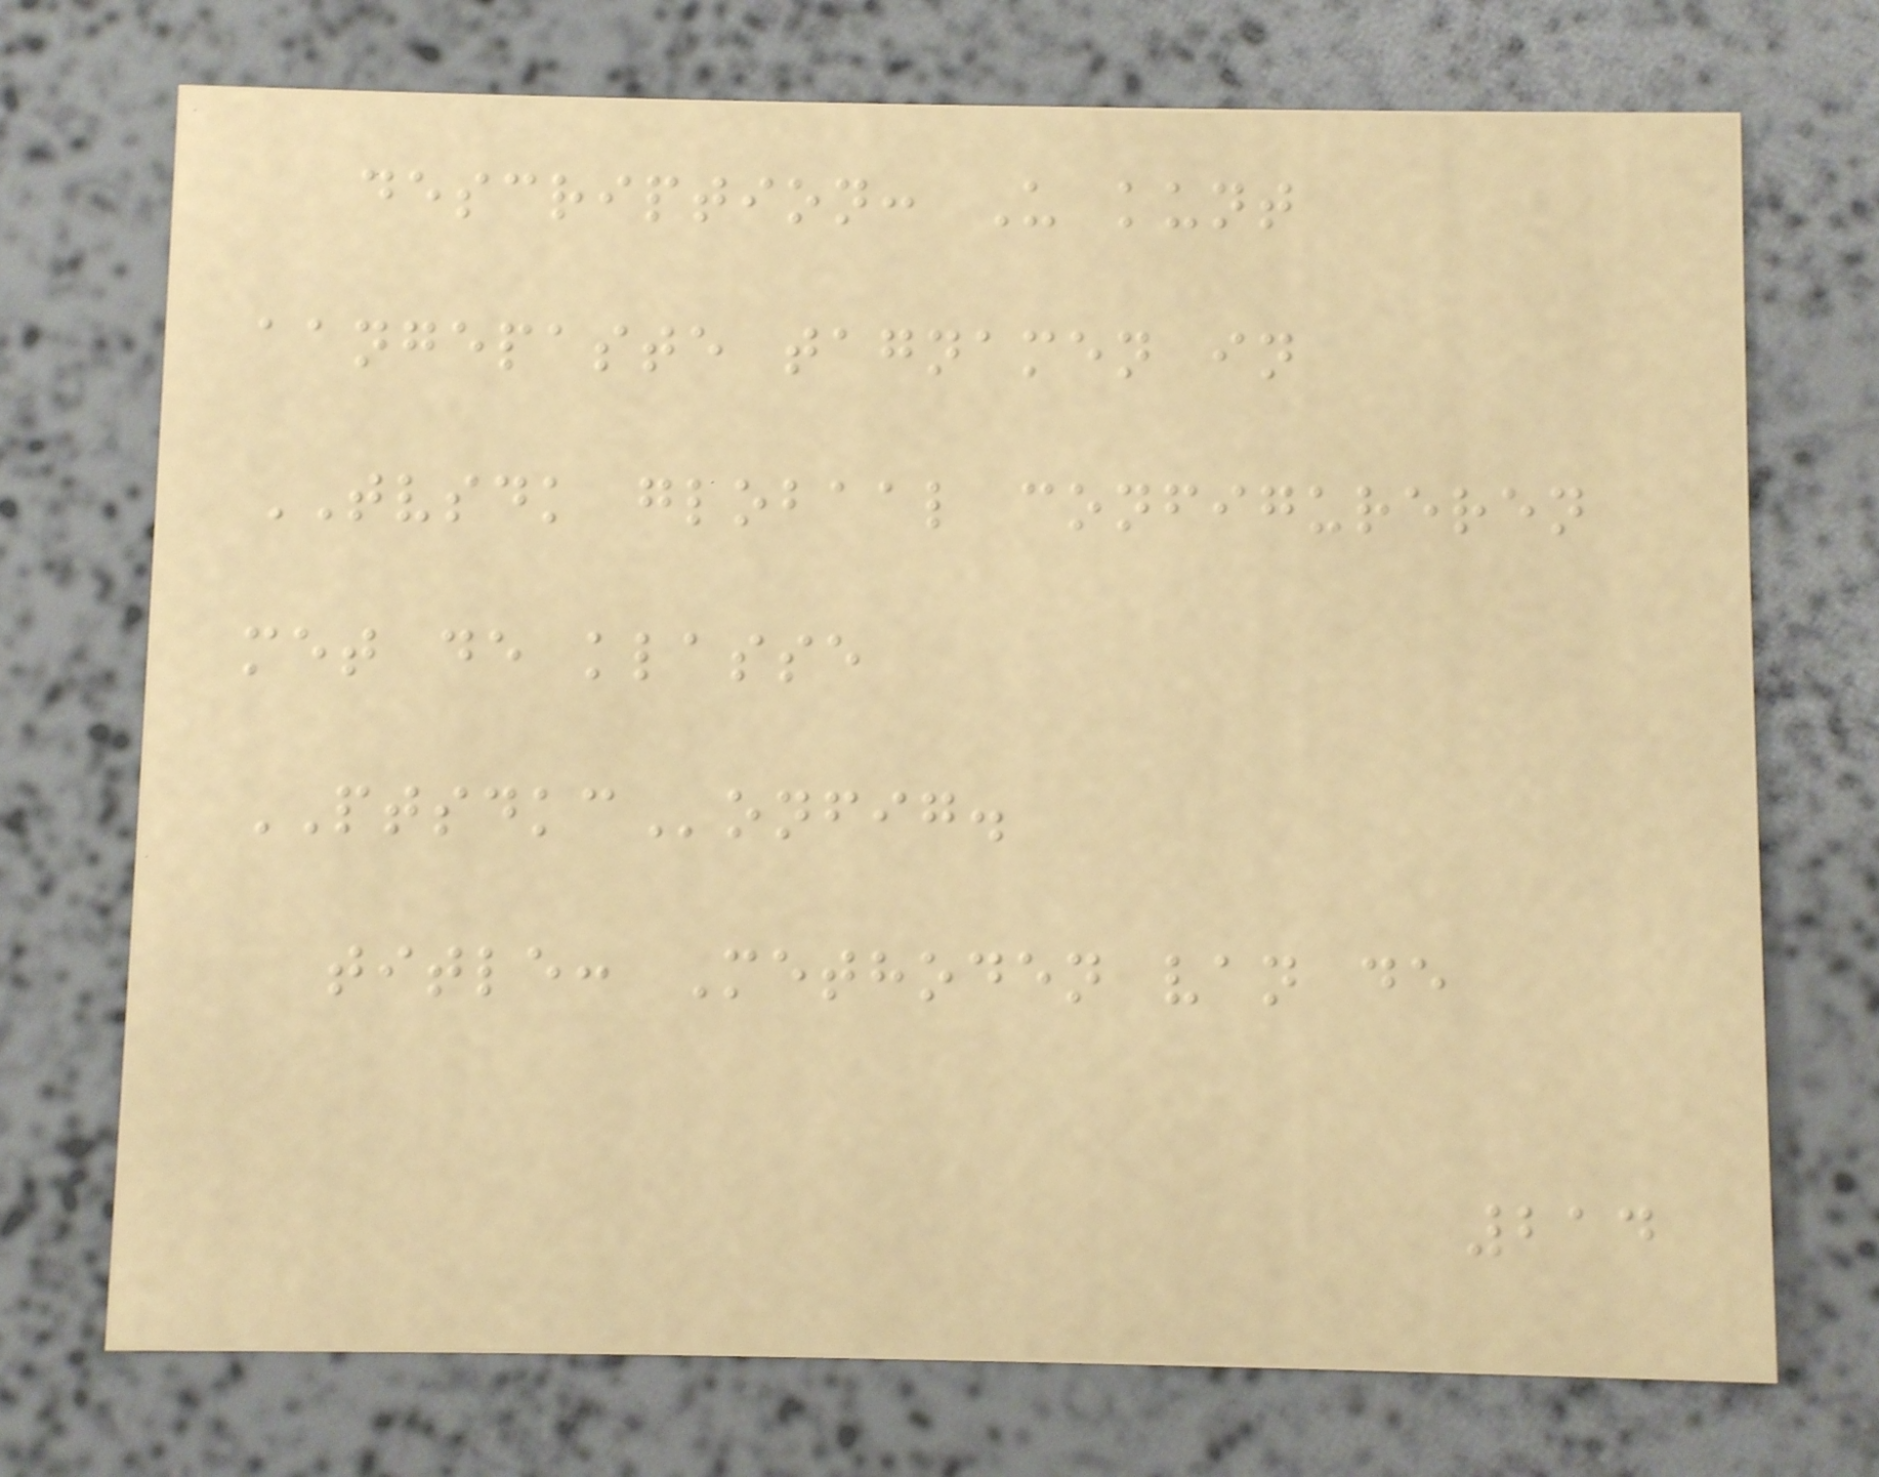description: U kunt
aangepaste tagnamen in
TVSDK globaal configureren
met de klasse
PTSDKConfig.
title: Methoden van de
214
